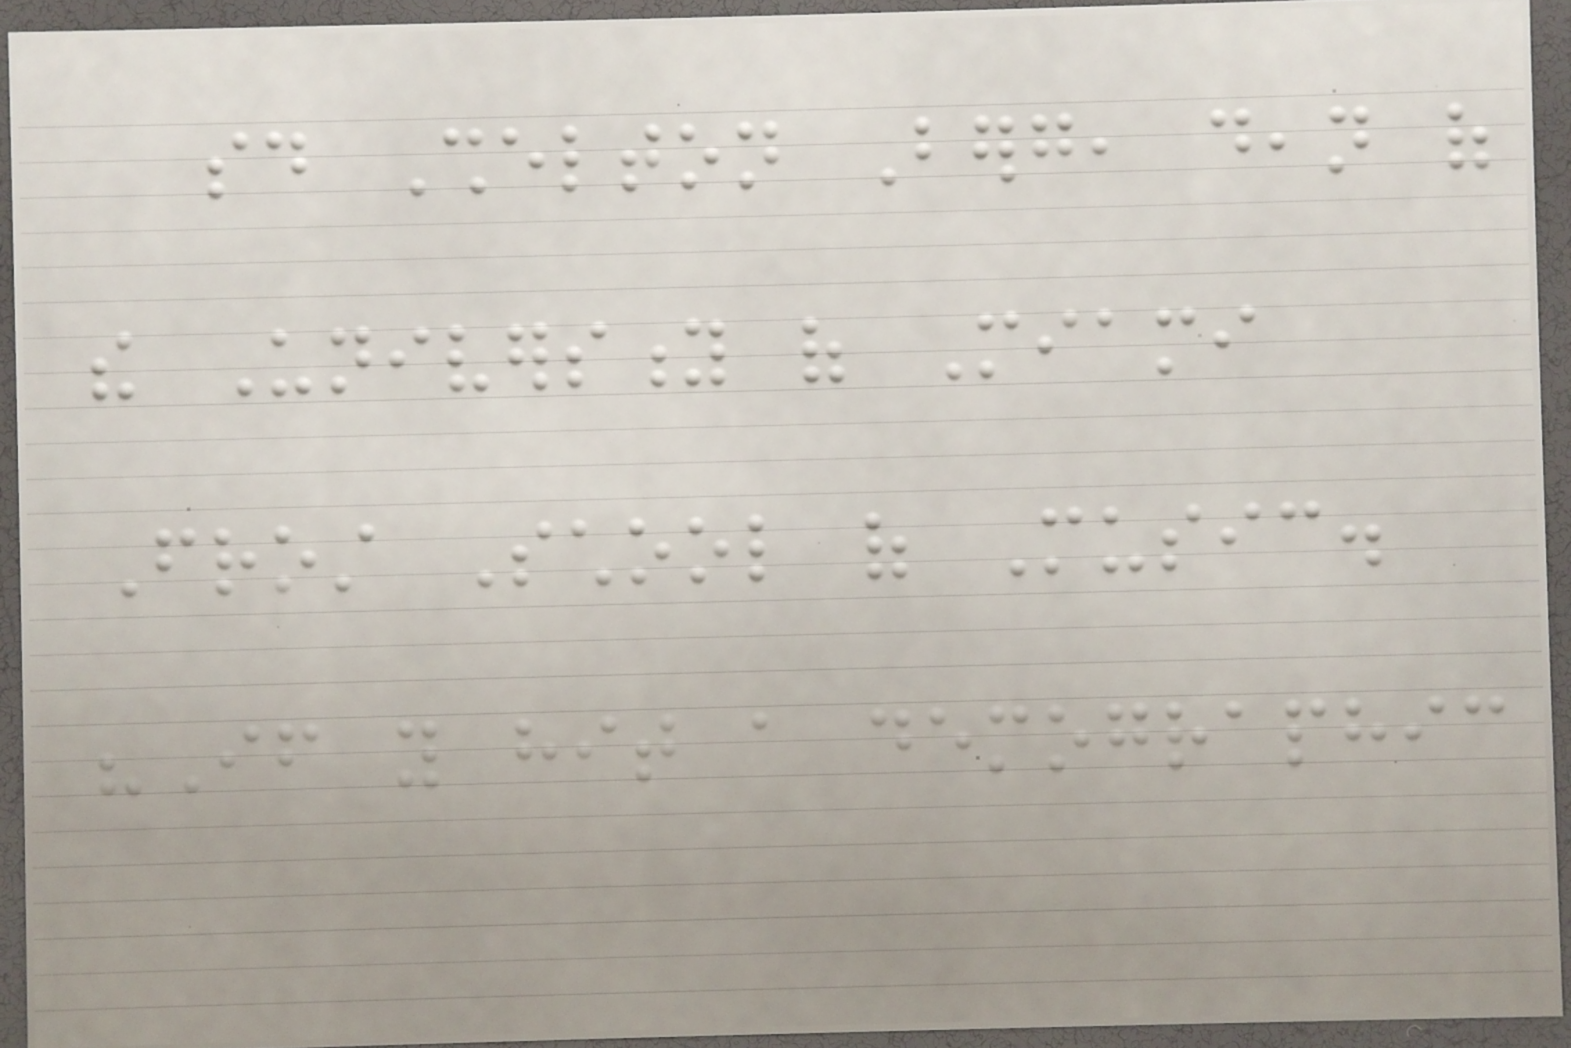said Shelton Berg, dean of
the University of Miami
Frost School of Music.
"If you hit a demographic
